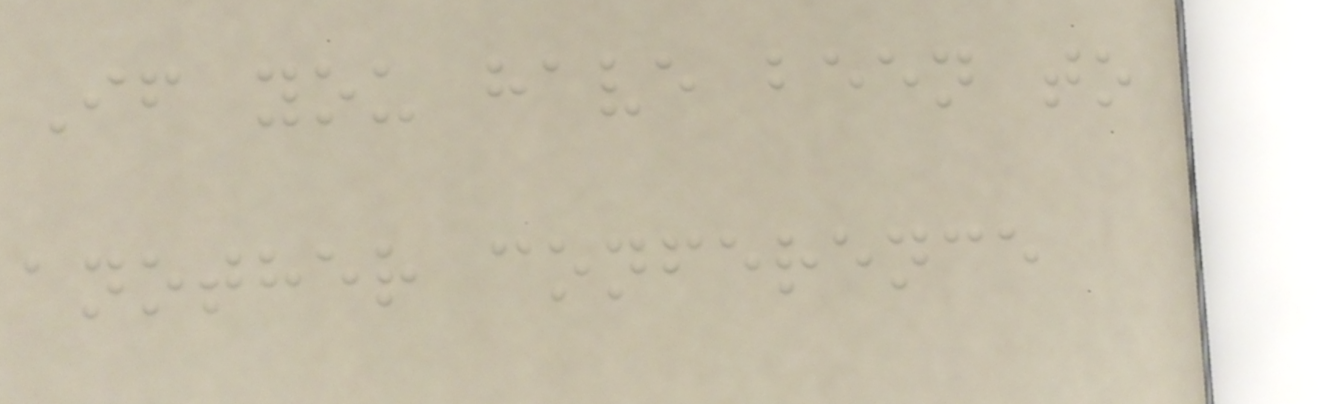If you have been to
another conference
